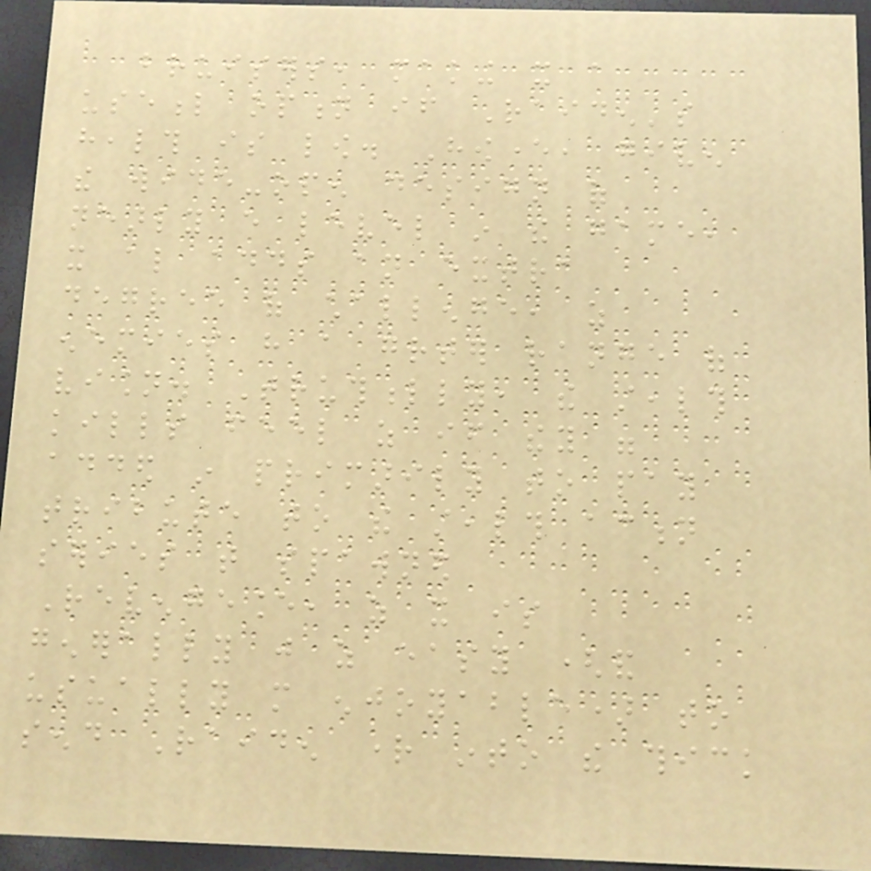bruisers, making it a
useful option if Raiden's
health is low. However, given
the wide-open design of
nearly every level in the game,
it also adds an extra
degree of challenge, as
enemies have a greater range of
vision. Truthfully, the stealth
kills feel as if they were
added in primarily to pay
tribute to the stealth action
series that spawned
Revengeance, as it is
generally just as easy (and
usually more enjoyable) to
send Raiden right into the thick
